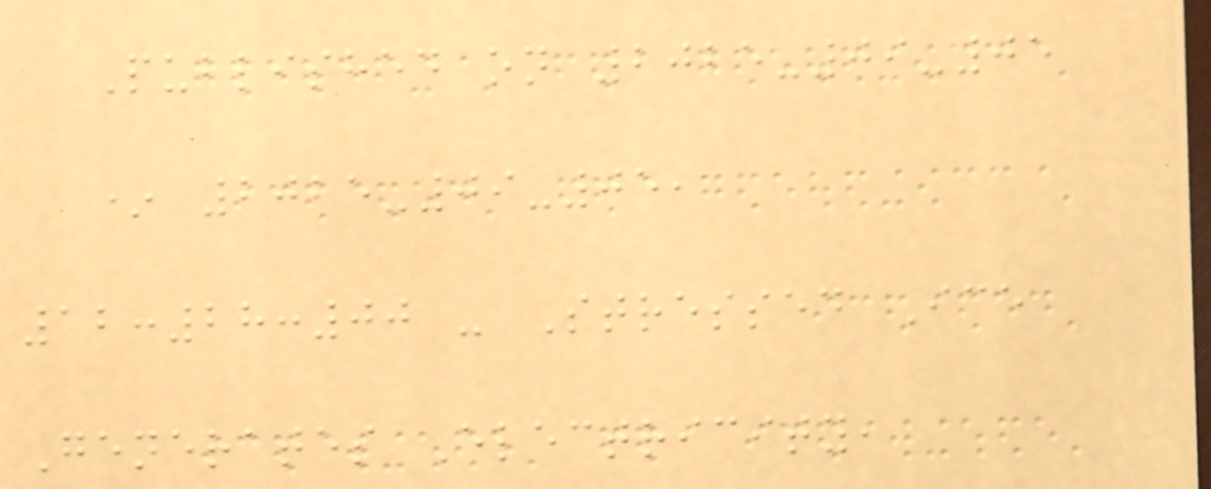Published on 2025-09-05
* 2025-09-05,
12:28:00 - Stressed Ice
Generates Electricity,
